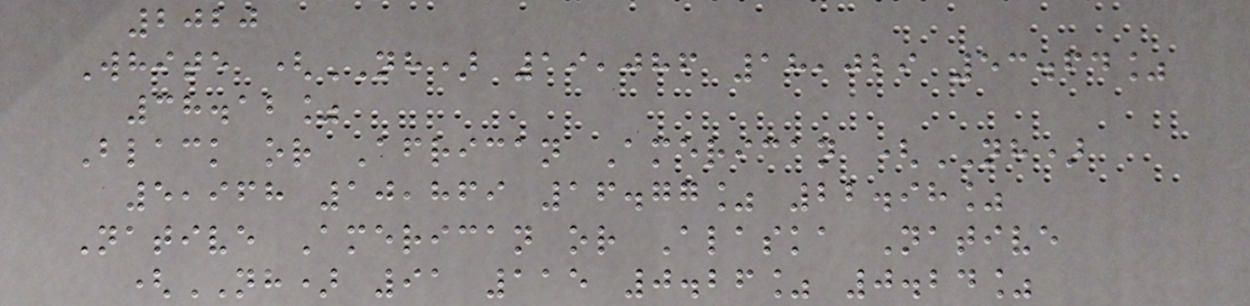2020
White (NH) 19,086 18,029 53.64%
38.12%
Black or African American (NH)
5,968 10,869 16.77% 22.98%
Native American or Alaska Native
(NH) 91 115 0.26% 0.24%
